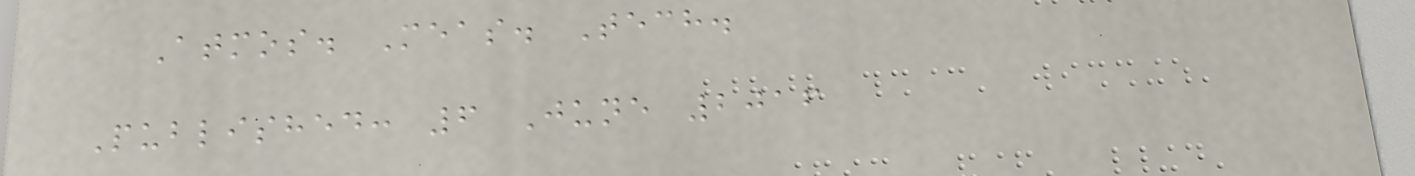Atmos. Meas. Tech.
Published: 6 June 2016
